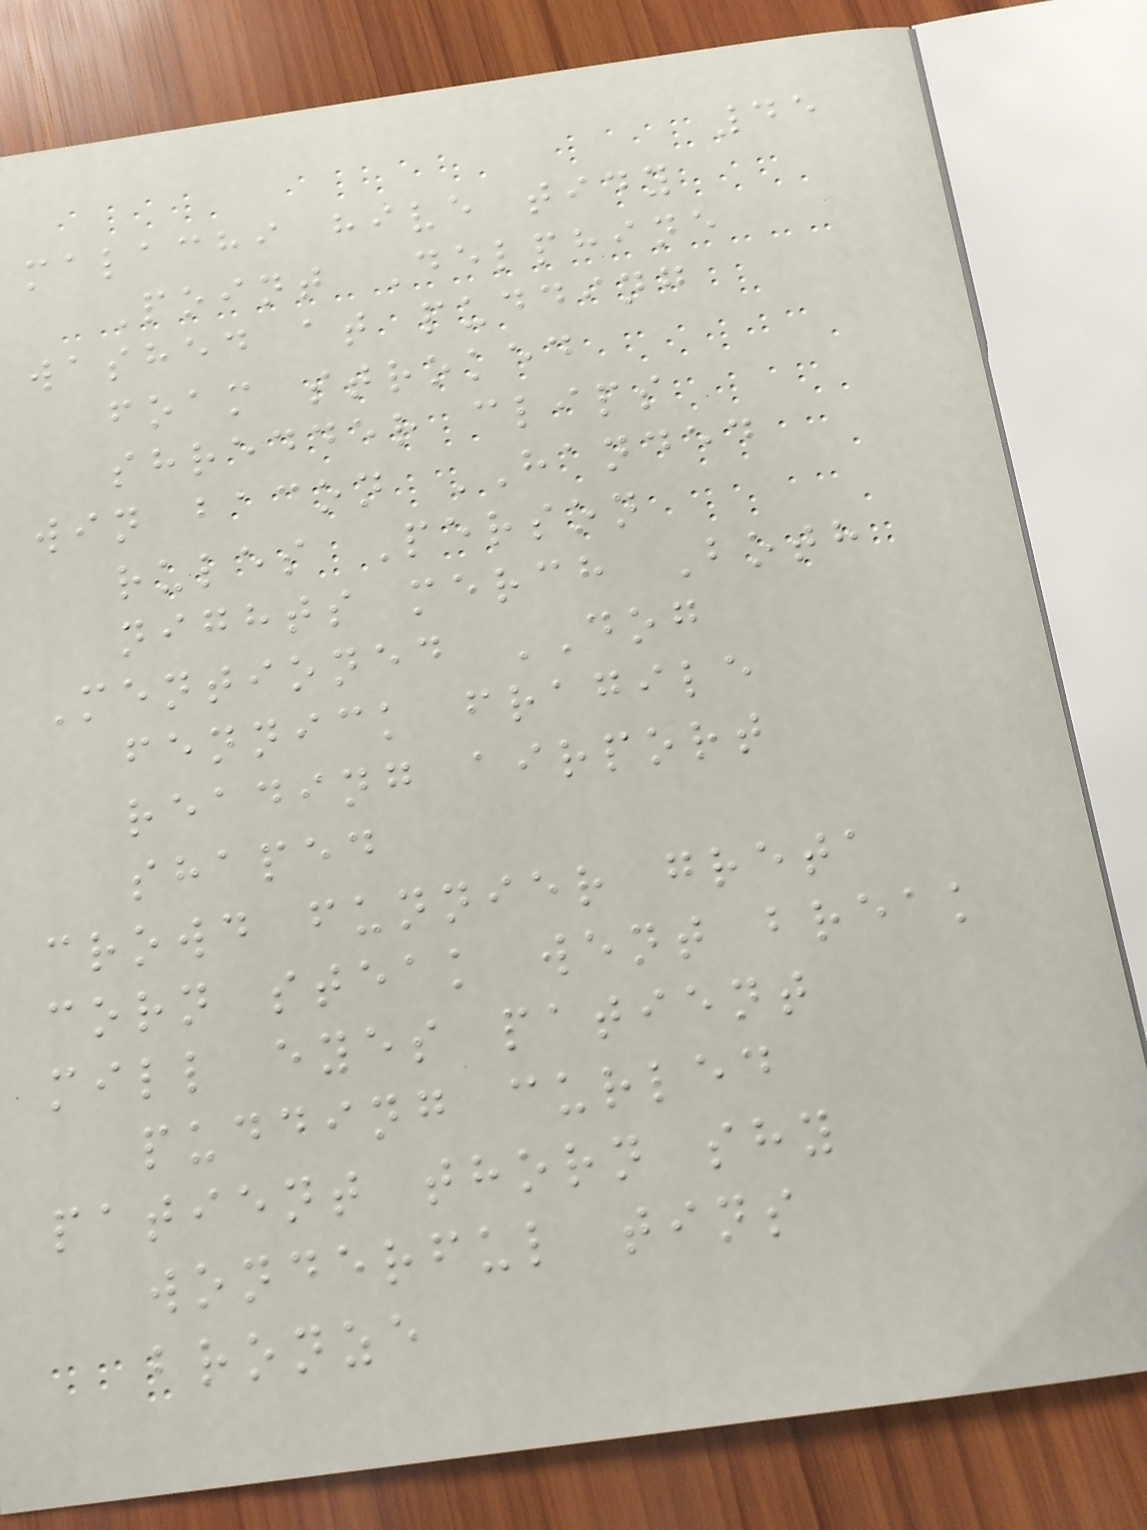45
malachi hive tidy
Point Delphine
washed at pudding
foam stroked
shredder clips
win bacon HANDED
rules Person
nights merch Both
Mentioned DOG
fennick fragile
reading airport
shaped
crowd funnier greta
corn steak went break
mill eyes patient
pudding curled
patient thorn shy
wonderful tins
bronze
